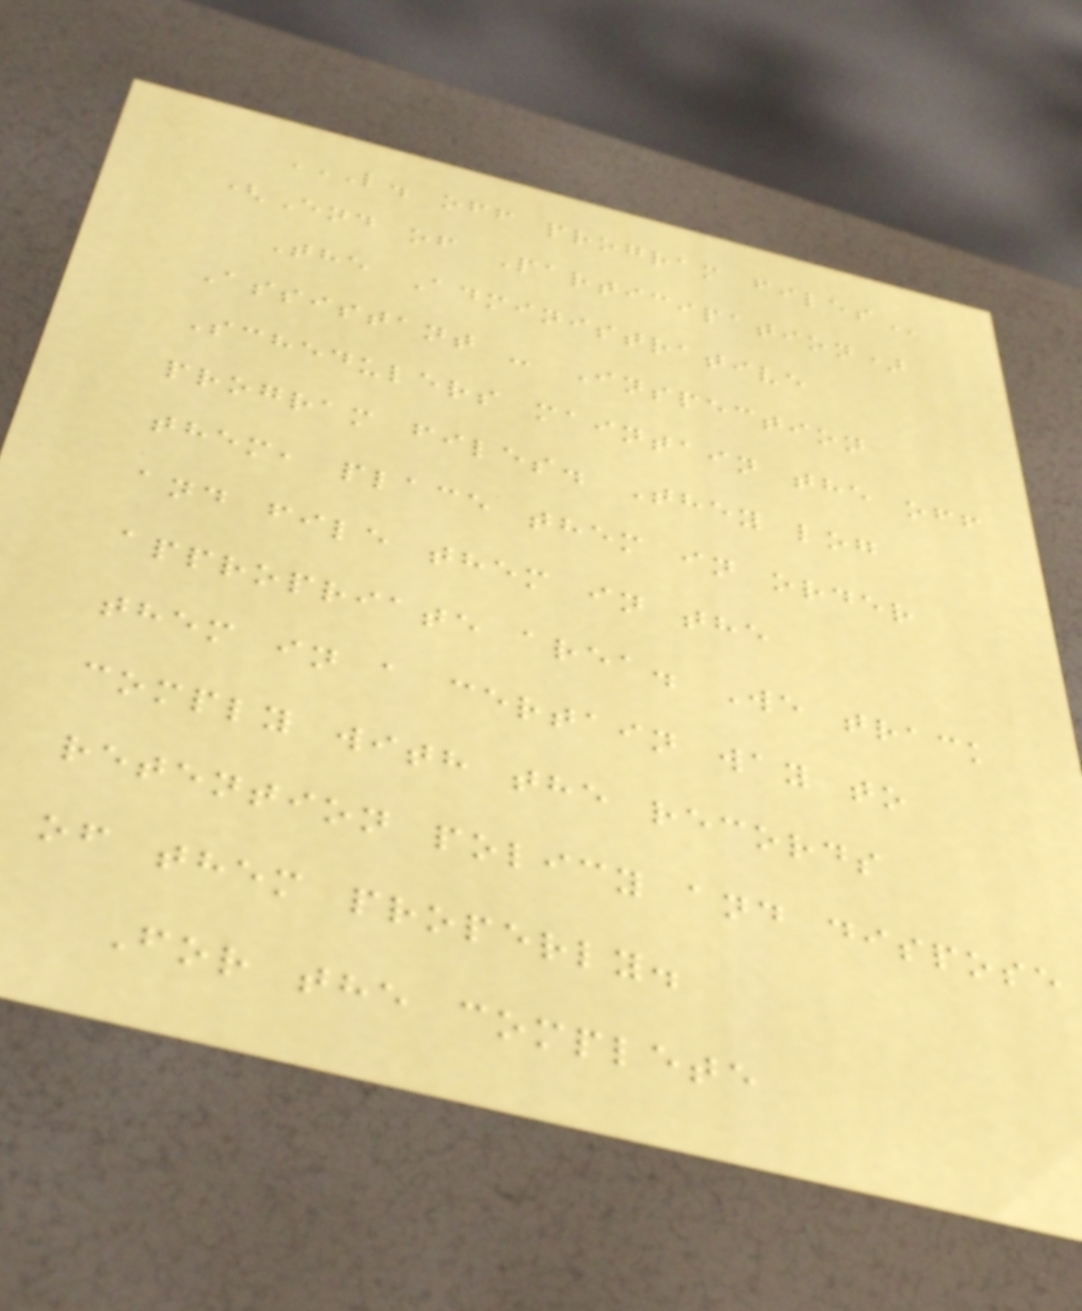L. OFF PROGRAM FILES
(End of Participation)
The Administrative
Assistant - Inspection
Schedulers maintain the off
program files. They log
them, place them in order
and file them in the
appropriate area. We track
them in a certain way to
comply with the records
retention policy and dispose
of them properly.
For the complete
